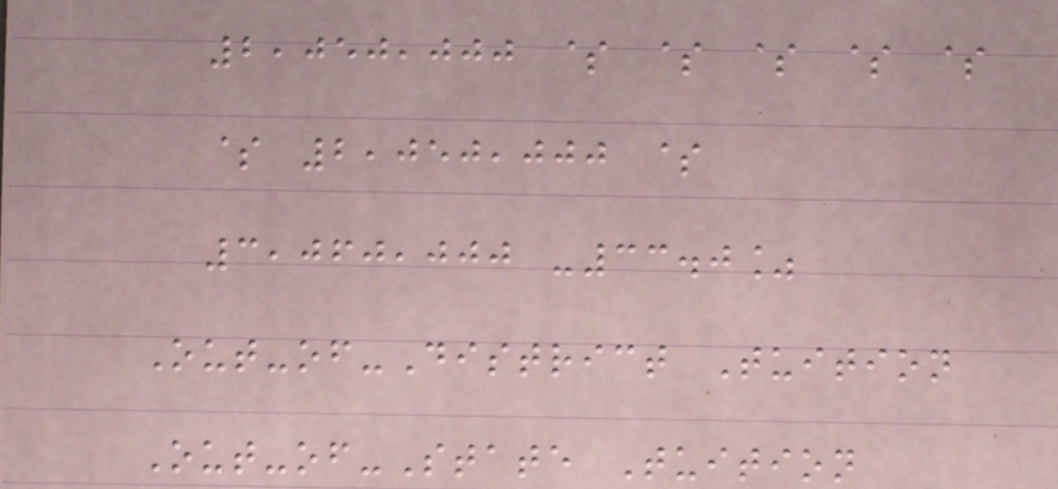2,050,000 $ $ $ $ $
$ 2,050,000 $
3,060,000 -33.0%
Out-of-District Tuition
Out-of-State Tuition
